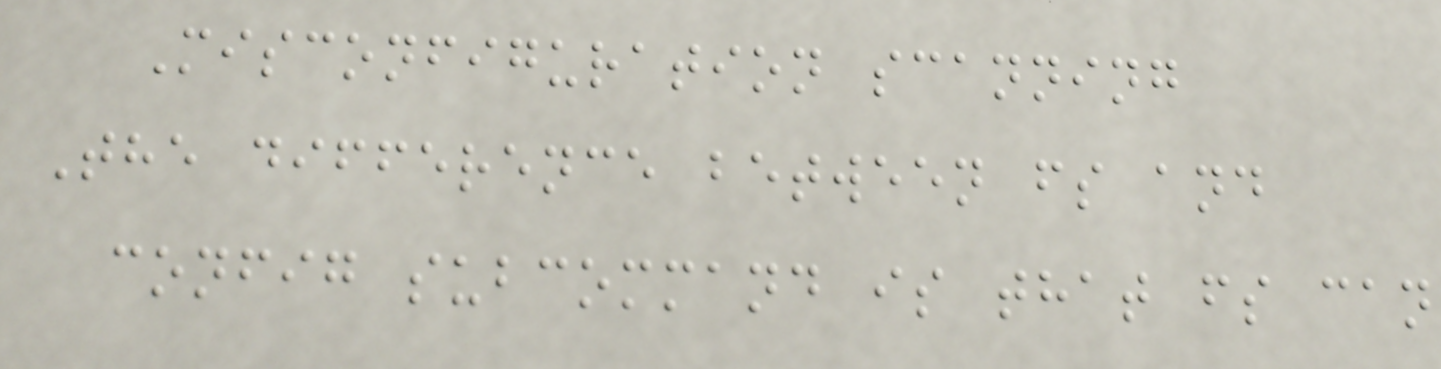Misconfiguration scanning
The difference between fs and
config subcommand is that fs can
